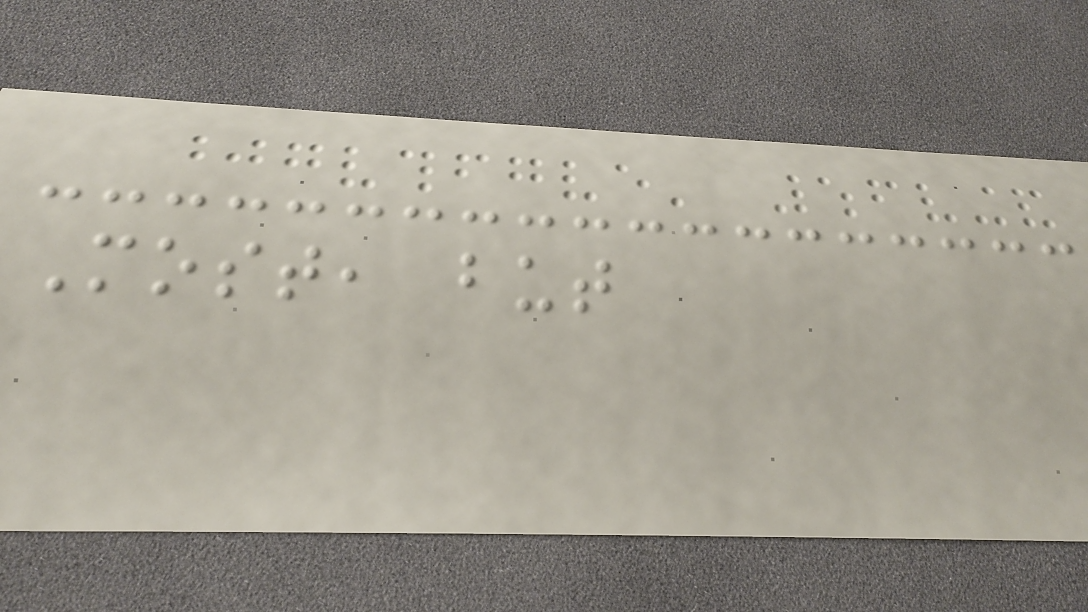Most, but
